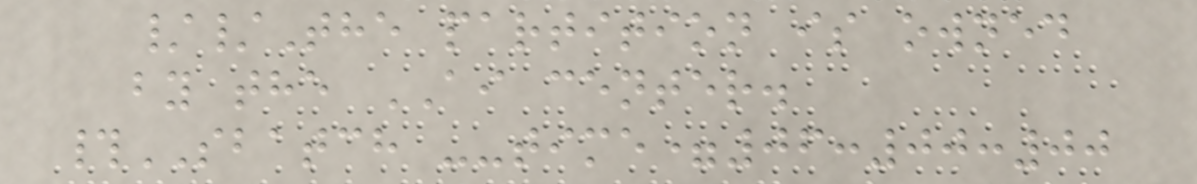//The partition is owned
by the AI center.
#SBATCH --time=06:00:00
